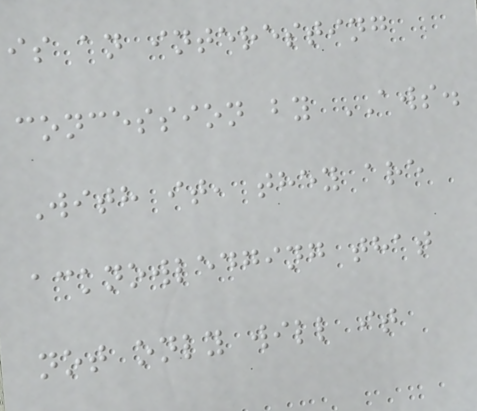is an interesting
concession by AWS.
With it, they are
acknowledging that
not only will it
